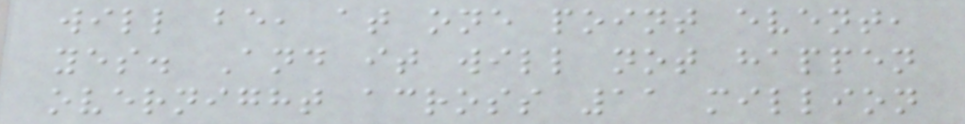will be, at one point event,
yes. And it will not happen
overnight across 11 million
